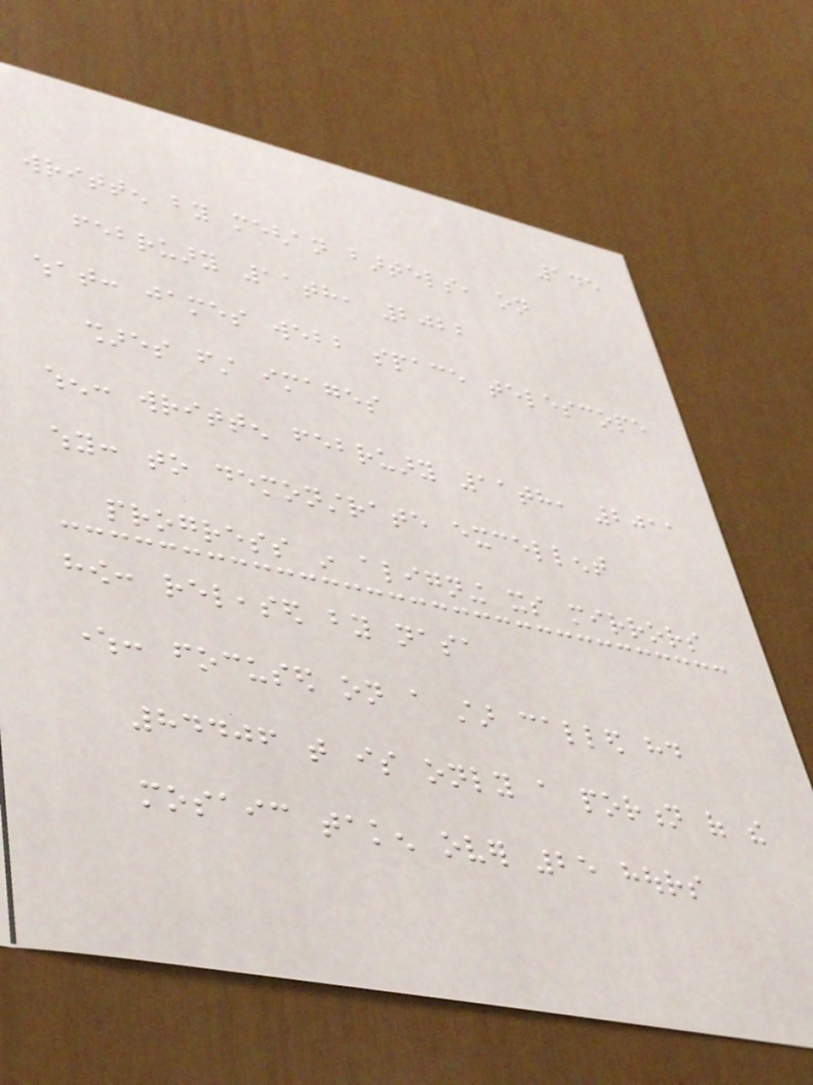145
written by meghan bartels, on
february 11th, 2022
what: james webb space telescope
shares first images
when: written february 11th, 2011
why: to demonstrate excellent
progress in aligning its mirrors
how: released by nasa
where: focused on a star called hd
84406 that is only a portion of the
mosaic taken over 25 hours
